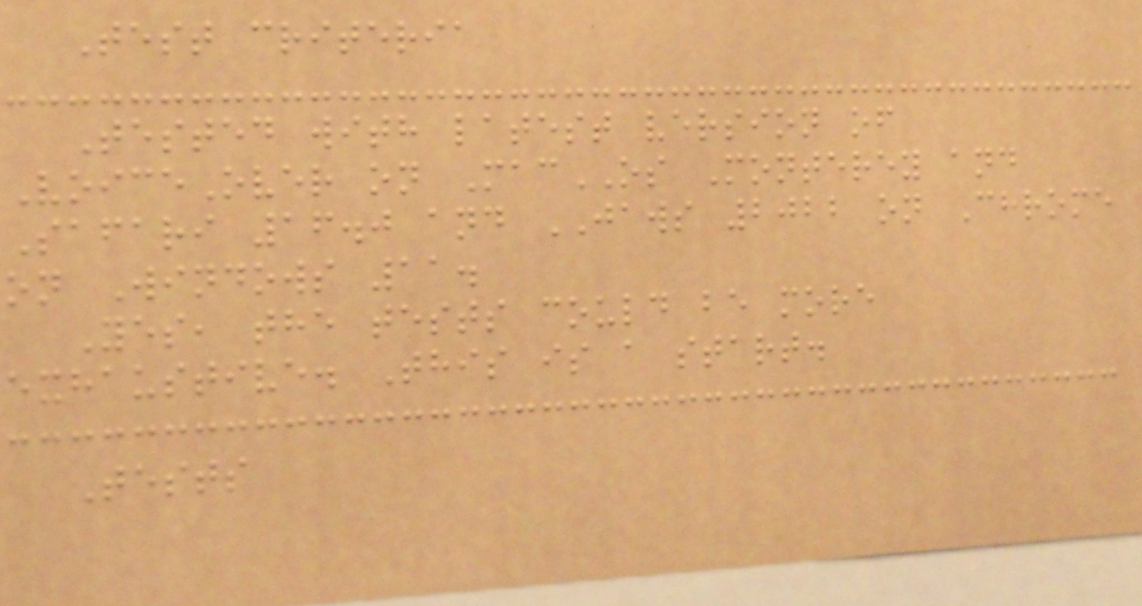Test criteria
Tested with latest version of
VoiceOver on MacOS Monterey and
Safari 16.0 and JAWS 2022 on Chrome
on Windows 11.
Yes, the tests could be more
exhaustive. This is a start.
Tests
